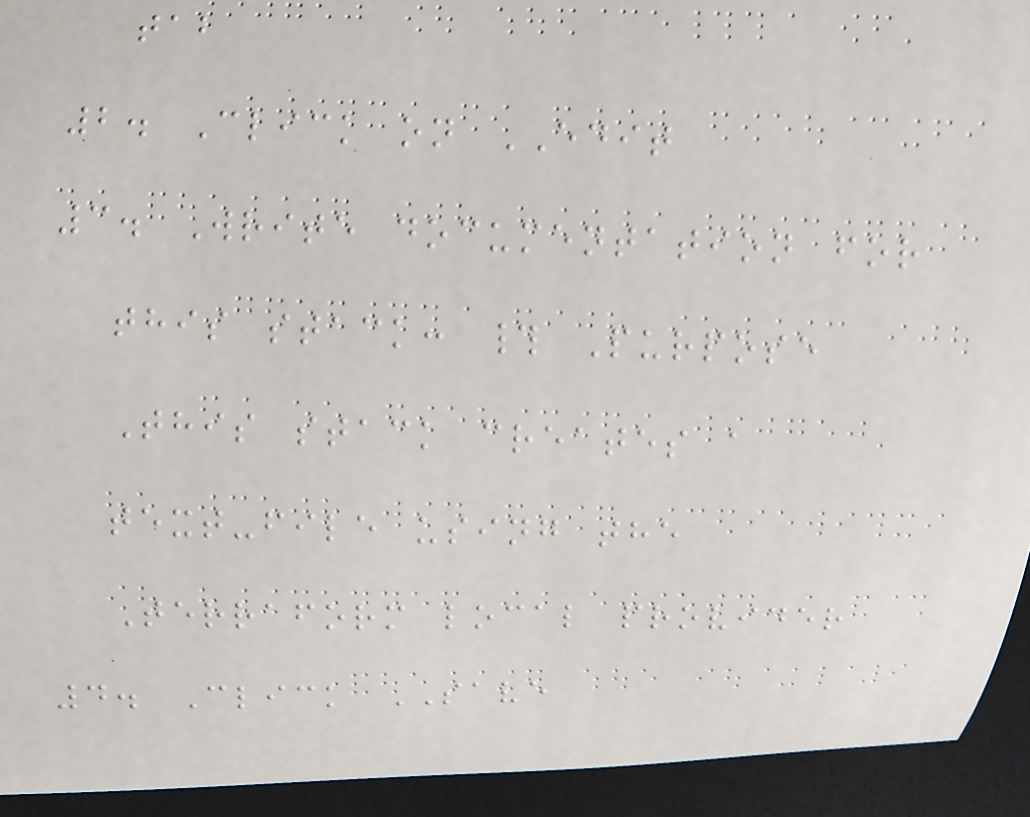tab
2. Click on EDIT
3. Write documentation for
this stack: # Purpose
This stack creates a
text-file using the
Terraform local provider
4. Click SAVE
